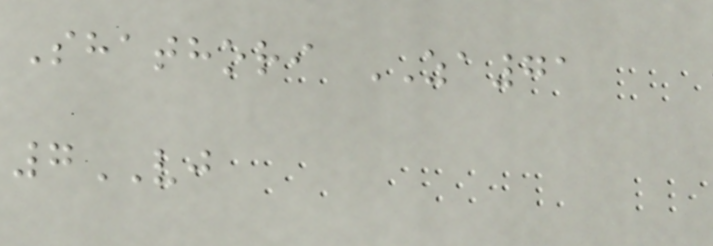Shathori ZA71
7VJ
